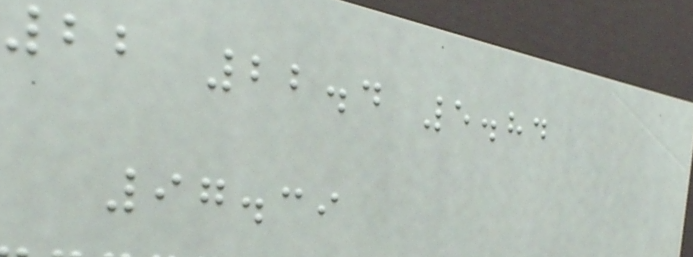22 22.4 5.84
97.39
